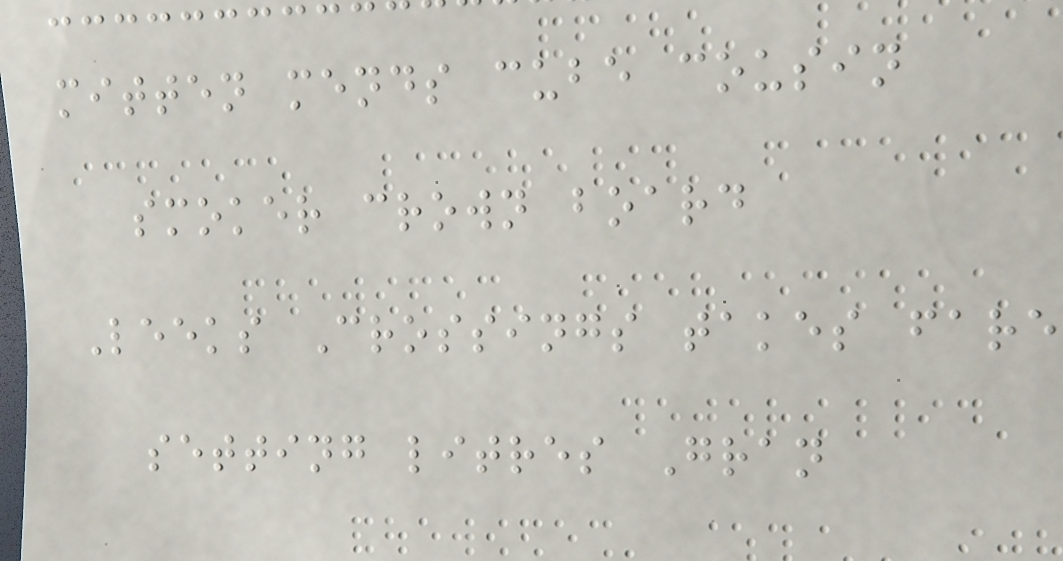mitten mends cube cousin
smoker crown board
Leeks Crossings takes fare
setting litres Gran
